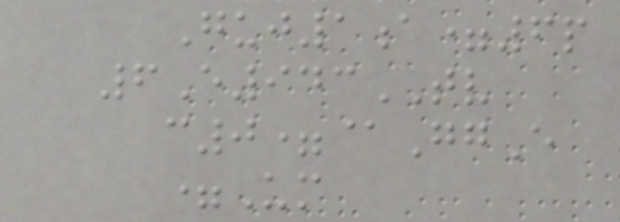Guj1a=6p
6E943TV
c0=@GgE
=Um
